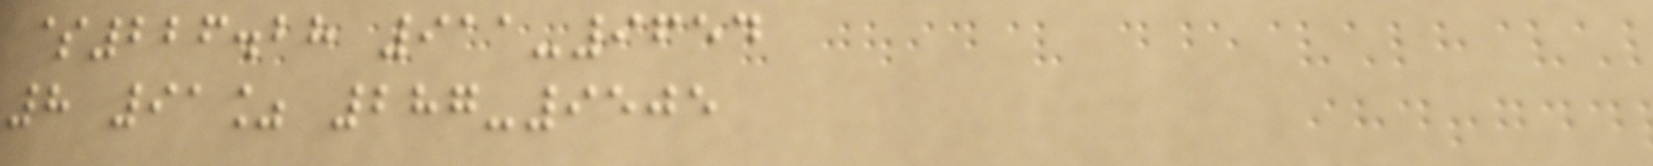$226.28 911-9654
8 91% 287-9505
